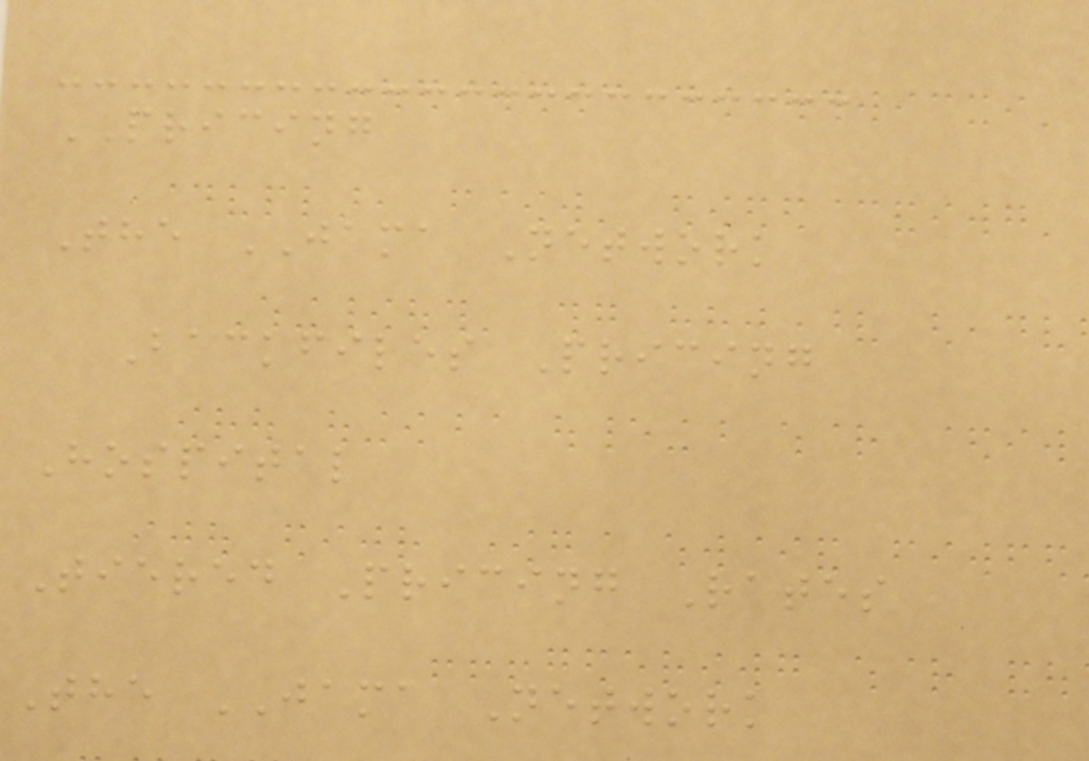PRICING
The JAMA Network
Backfiles Pricing
Hospital
Tiered Pricing Rates
The JAMA Network
